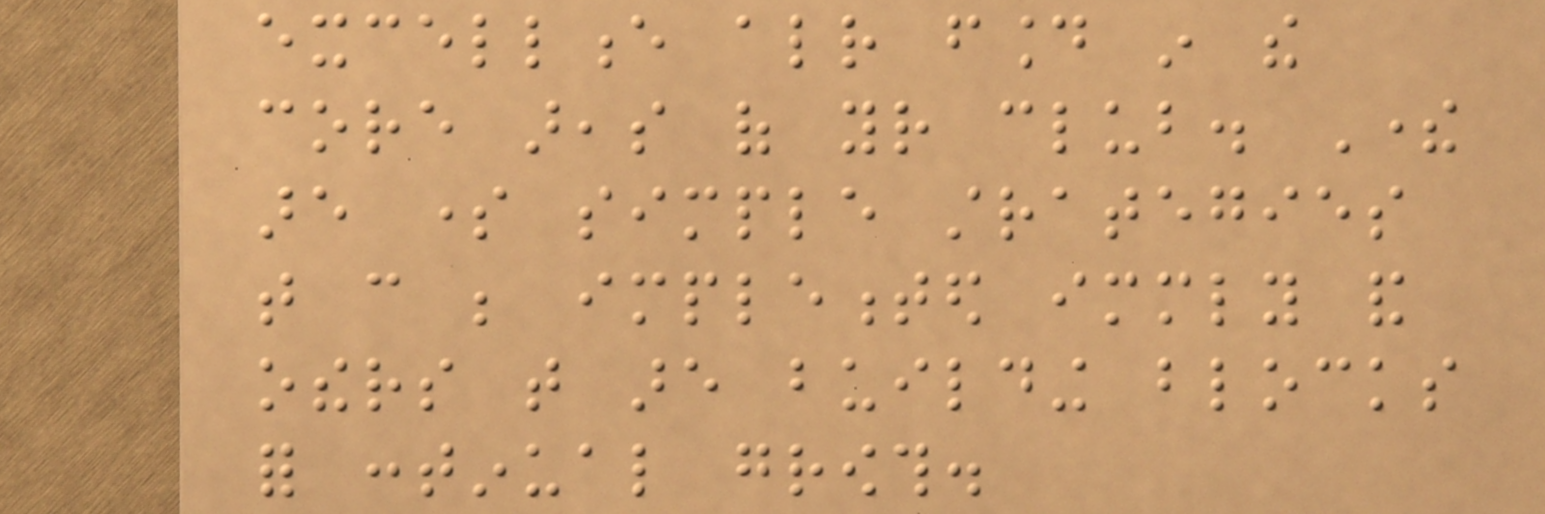excellence already found in the
core areas of your club. There
are some simple strategies
that can be implemented immediately and
others that are building blocks
for continual growth.
